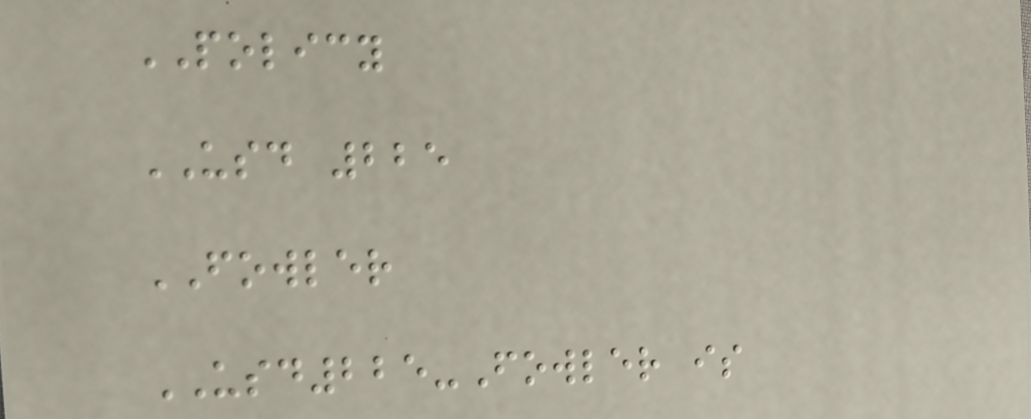POLICY
USD 225
FOWLER
USD225-Fowler is
